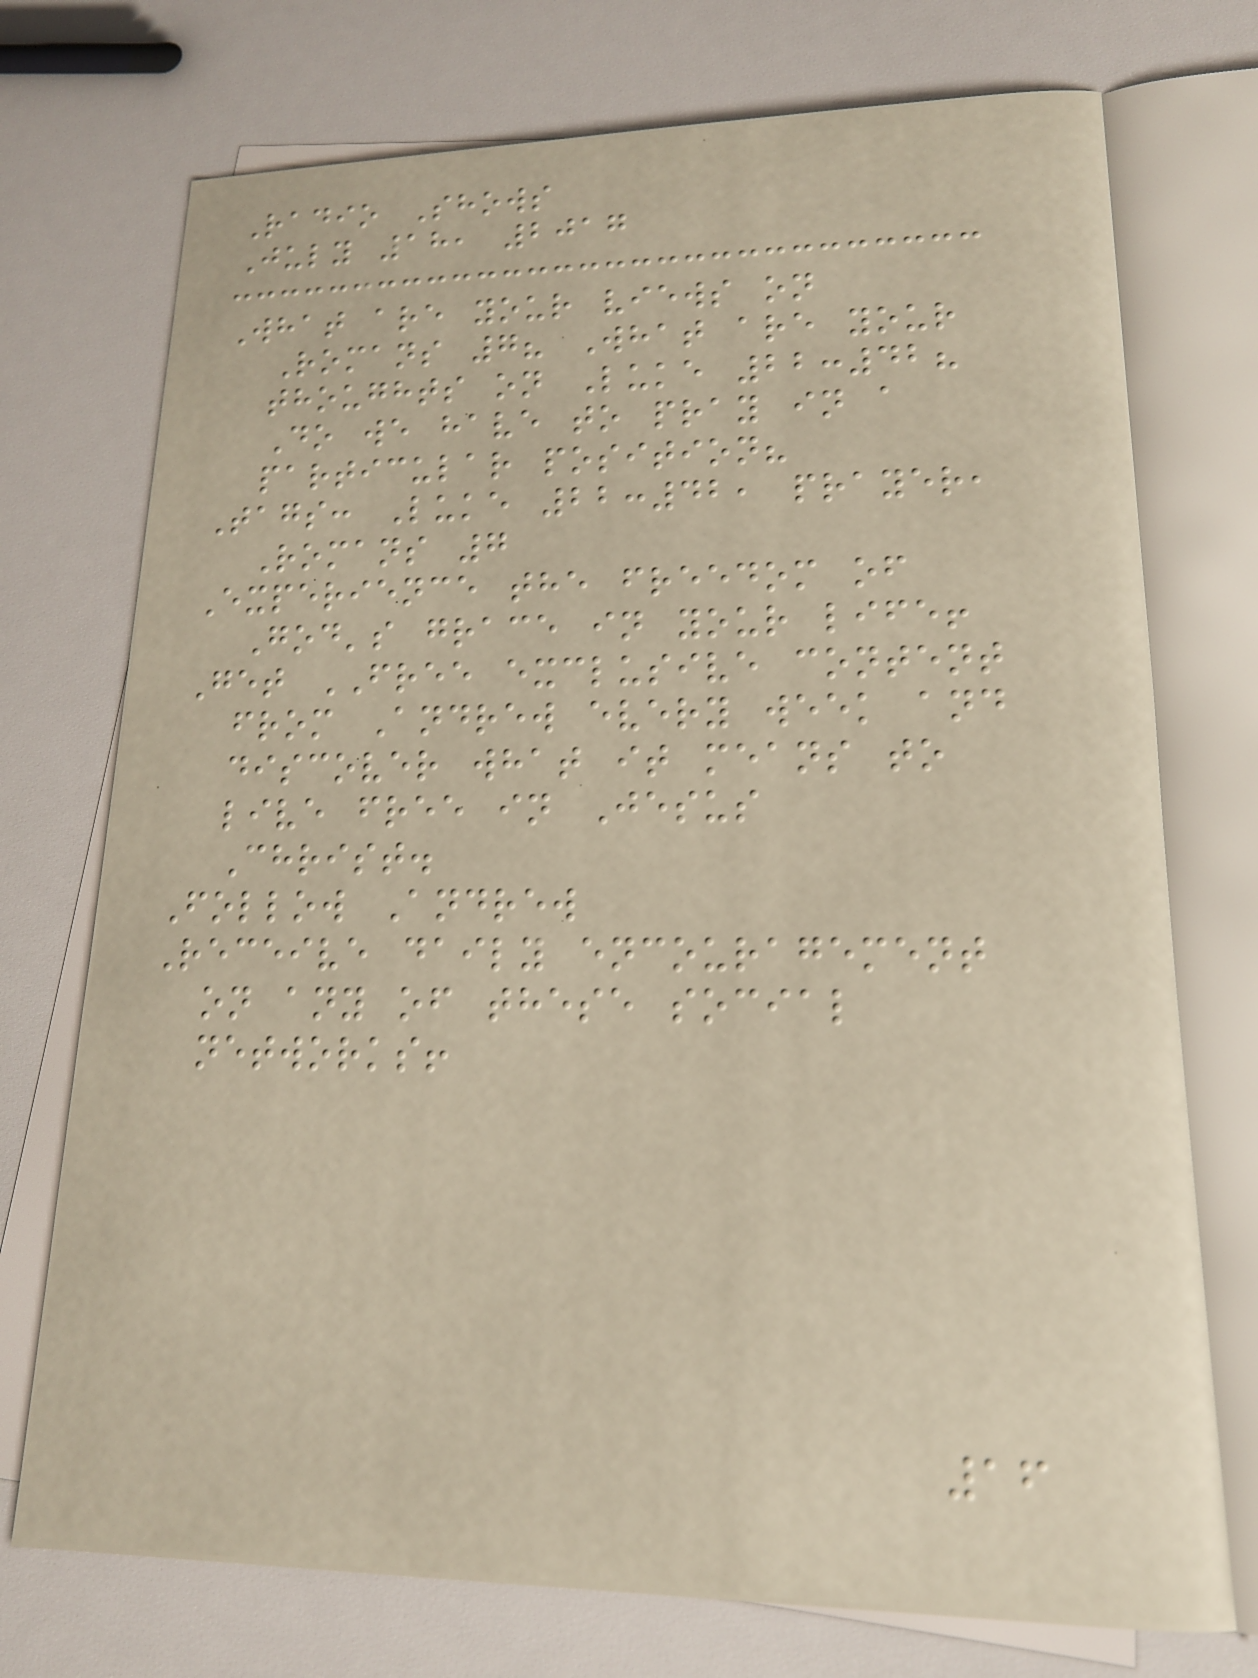Radio Shows
July 18, 2017
What are your views on
Romans 7? What are your
thoughts on Luke 22:42?
Do we have to pray in a
particular position?
Tags: Luke 22:42, prayer,
Romans 7
Experience the freedom of
God's grace in your life!
Get FREE exclusive content
from Andrew every week and
discover what it means to
live free in Jesus
Christ.
Follow Andrew
Receive daily encouragement
on any of these social
networks!
16
